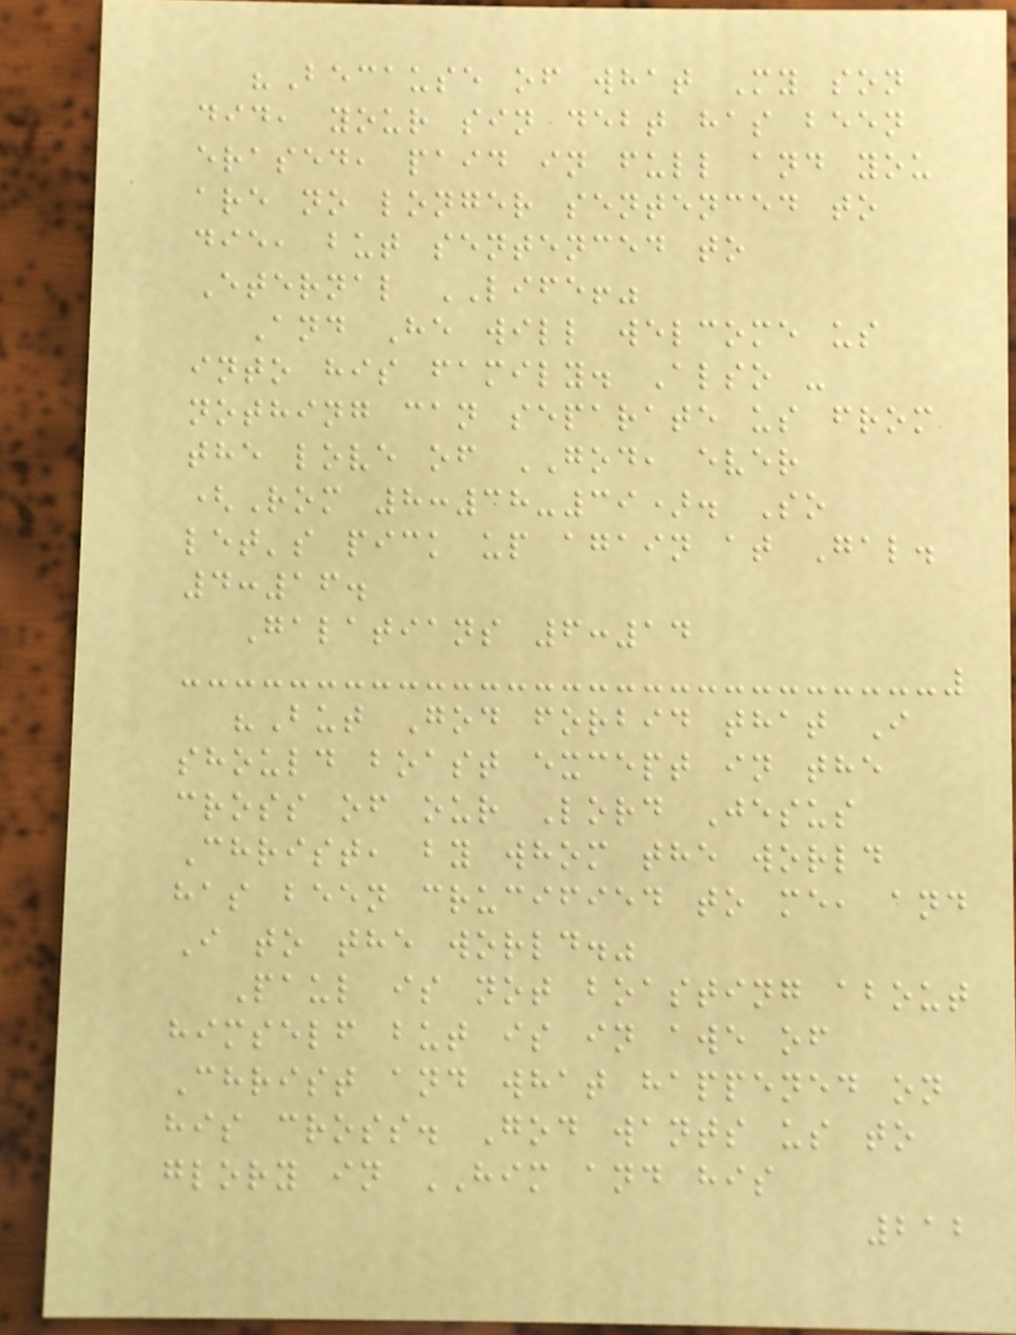"Because of what My son
did, your sin debt has been
erased, paid in full and you
are no longer sentenced to
die, but sentenced to
Eternal LIFE!"
And He will welcome us
into his family. Also -
nothing can separate us from
the love of GOD, ever
(Rom 8:38-39). So
let's pick up again at Gal.
4:16.
Galatians 6:14
"But God forbid that I
should boast except in the
cross of our Lord Jesus
Christ, by whom the world
has been crucified to me, and
I to the world."
Paul is not boasting about
himself but is in awe of
Christ and what happened on
his cross. God wants us to
glory in HIM and his
212
